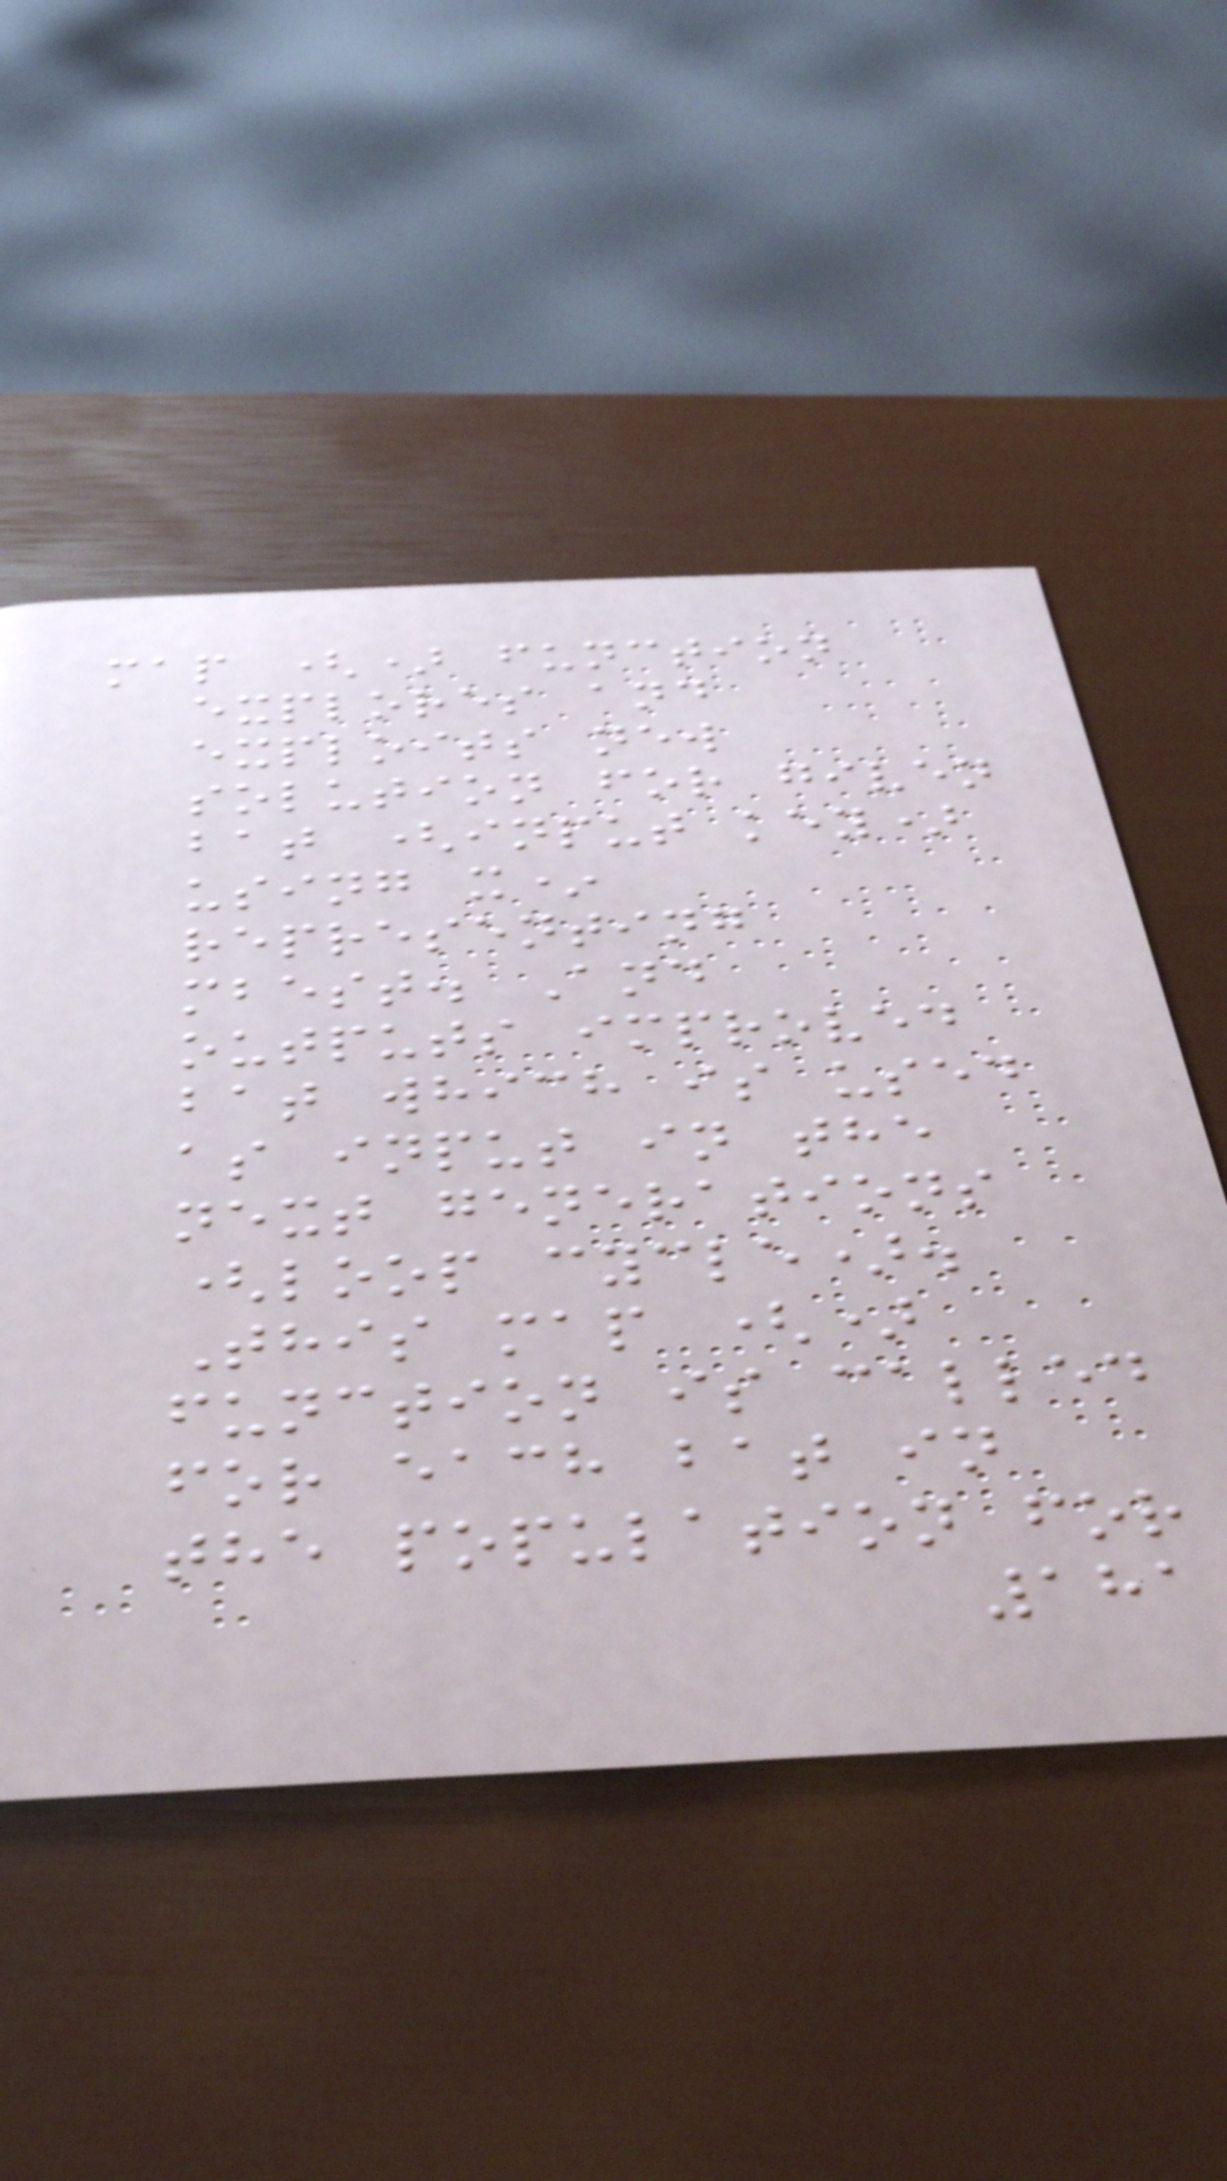map () function
explores and
exploits new
solution for given
bat (input key)
using x*
representing
mbest. And
outputs improved
bat which is used
as input in the
next generations
(loop cycle).
This map ()
function is called
for each bat in
the population for
181
